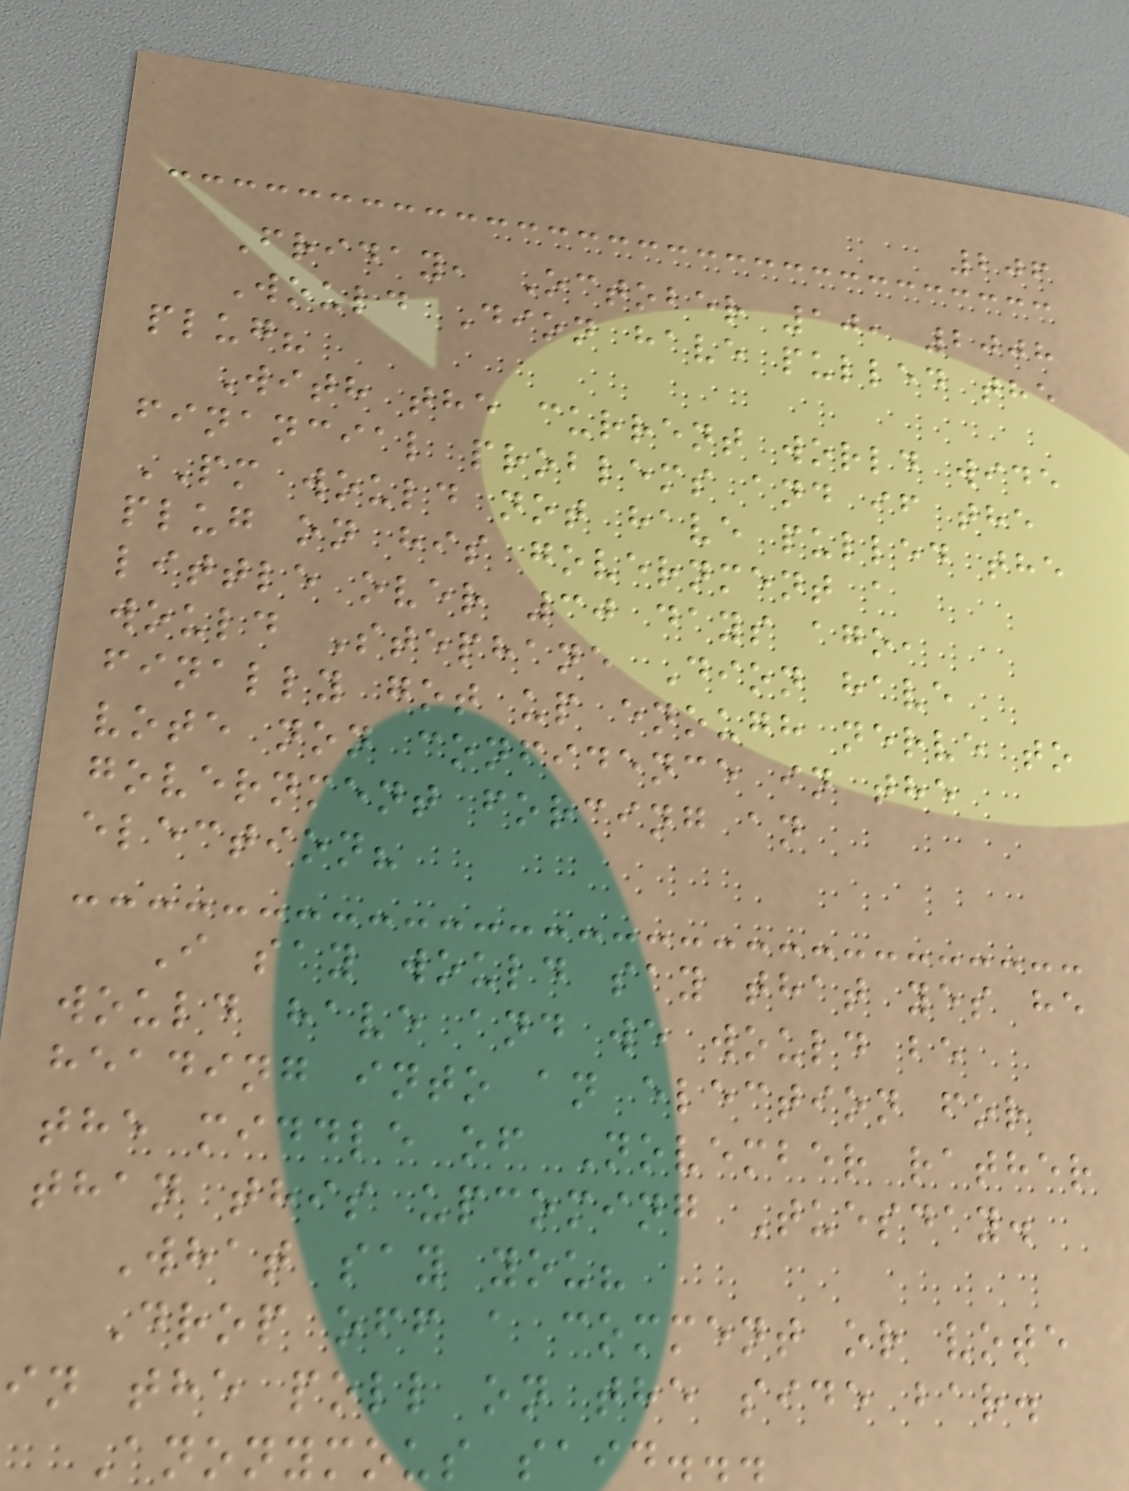206
Friday, October 10, 2008
Would Dion have pulled the
plug?
With the current world wide
financial problems and if the
PM would not have pulled the
plug on his government a
little over 30 days ago,
would Stephane Dion have
finally got up enough nerve to
vote non confidence in the
government forcing an
election?
I say would say that yes he
would have and we would be
heading into an election for
the middle of November rather
than this upcoming Tuesday.
What say you?
Drop off a comment or vote
in the poll on the side bar.
Anonymous said...
